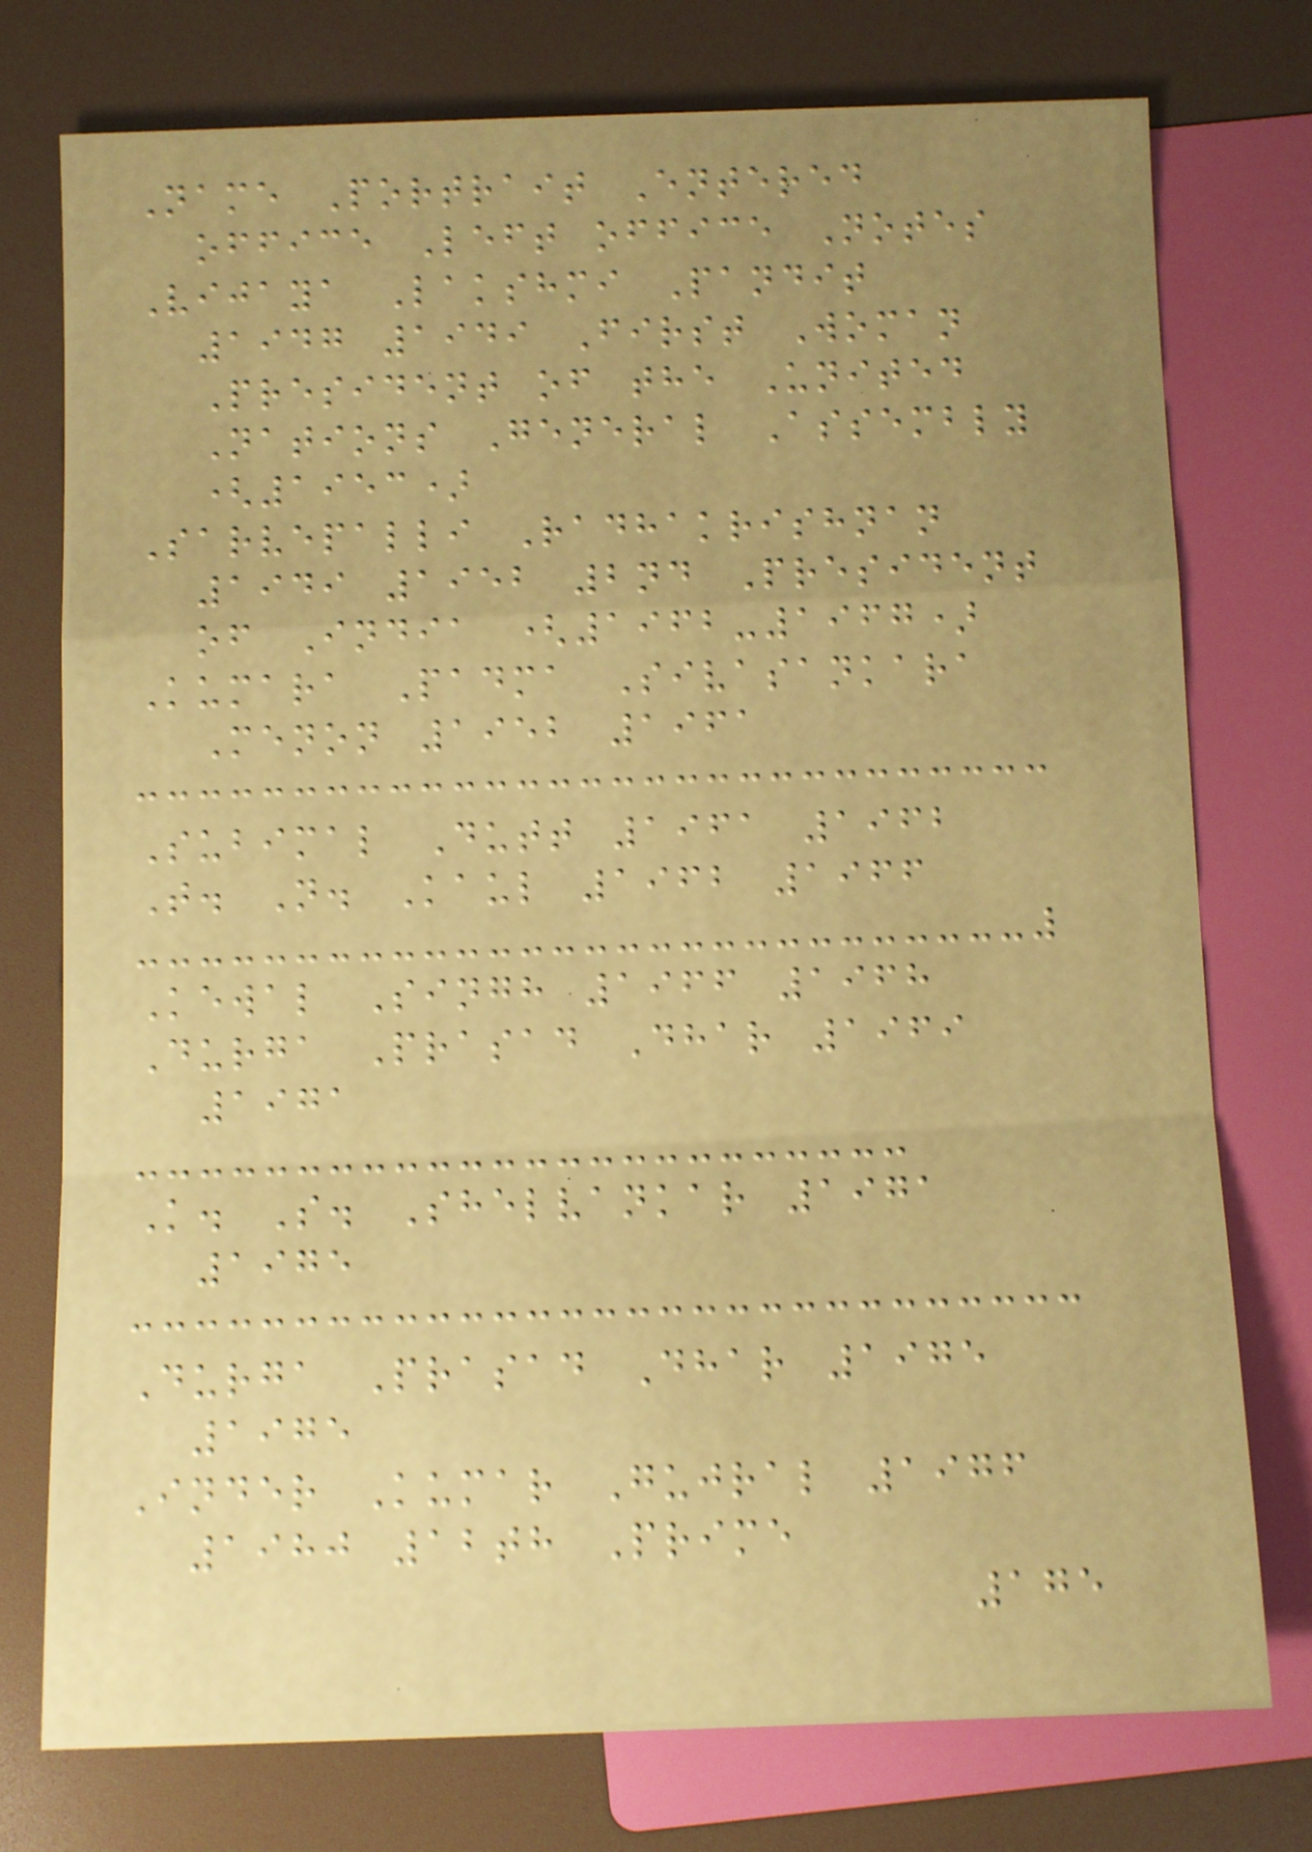Name Portrait Entered
office Left office Notes
Vijaya Lakshmi Pandit
1947 1949 First Woman
President of the United
Nations General Assembly
(1953)
Sarvepalli Radhakrishnan
1949 1952 2nd President
of India (1962-1967)
Kumara Padma Sivasankara
Menon 1952 1961
Subimal Dutt 1961 1962
T. N. Kaul 1962 1966
Kewal Singh 1966 1968
Durga Prasad Dhar 1969
1971
K. S. Shelvankar 1971
1975
Durga Prasad Dhar 1975
1975
Inder Kumar Gujral 1976
1980 12th Prime
175
